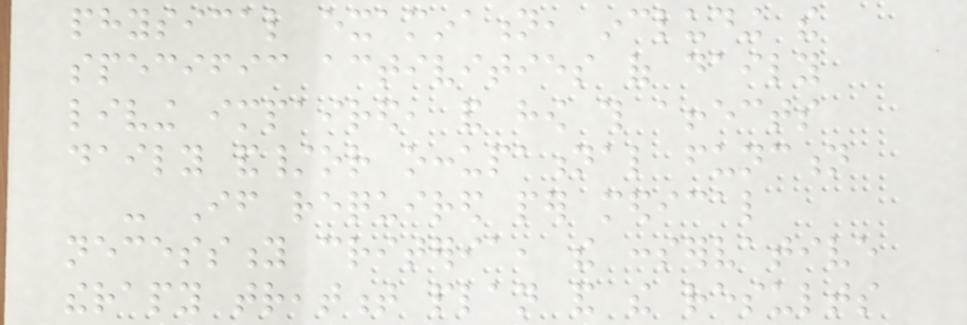physical examination, including the
specific activities of daily
living impaired, and how this affects
daily and/or occupational function
- If required per medical
necessity criteria, the conservative
therapy treatment plan and the results
